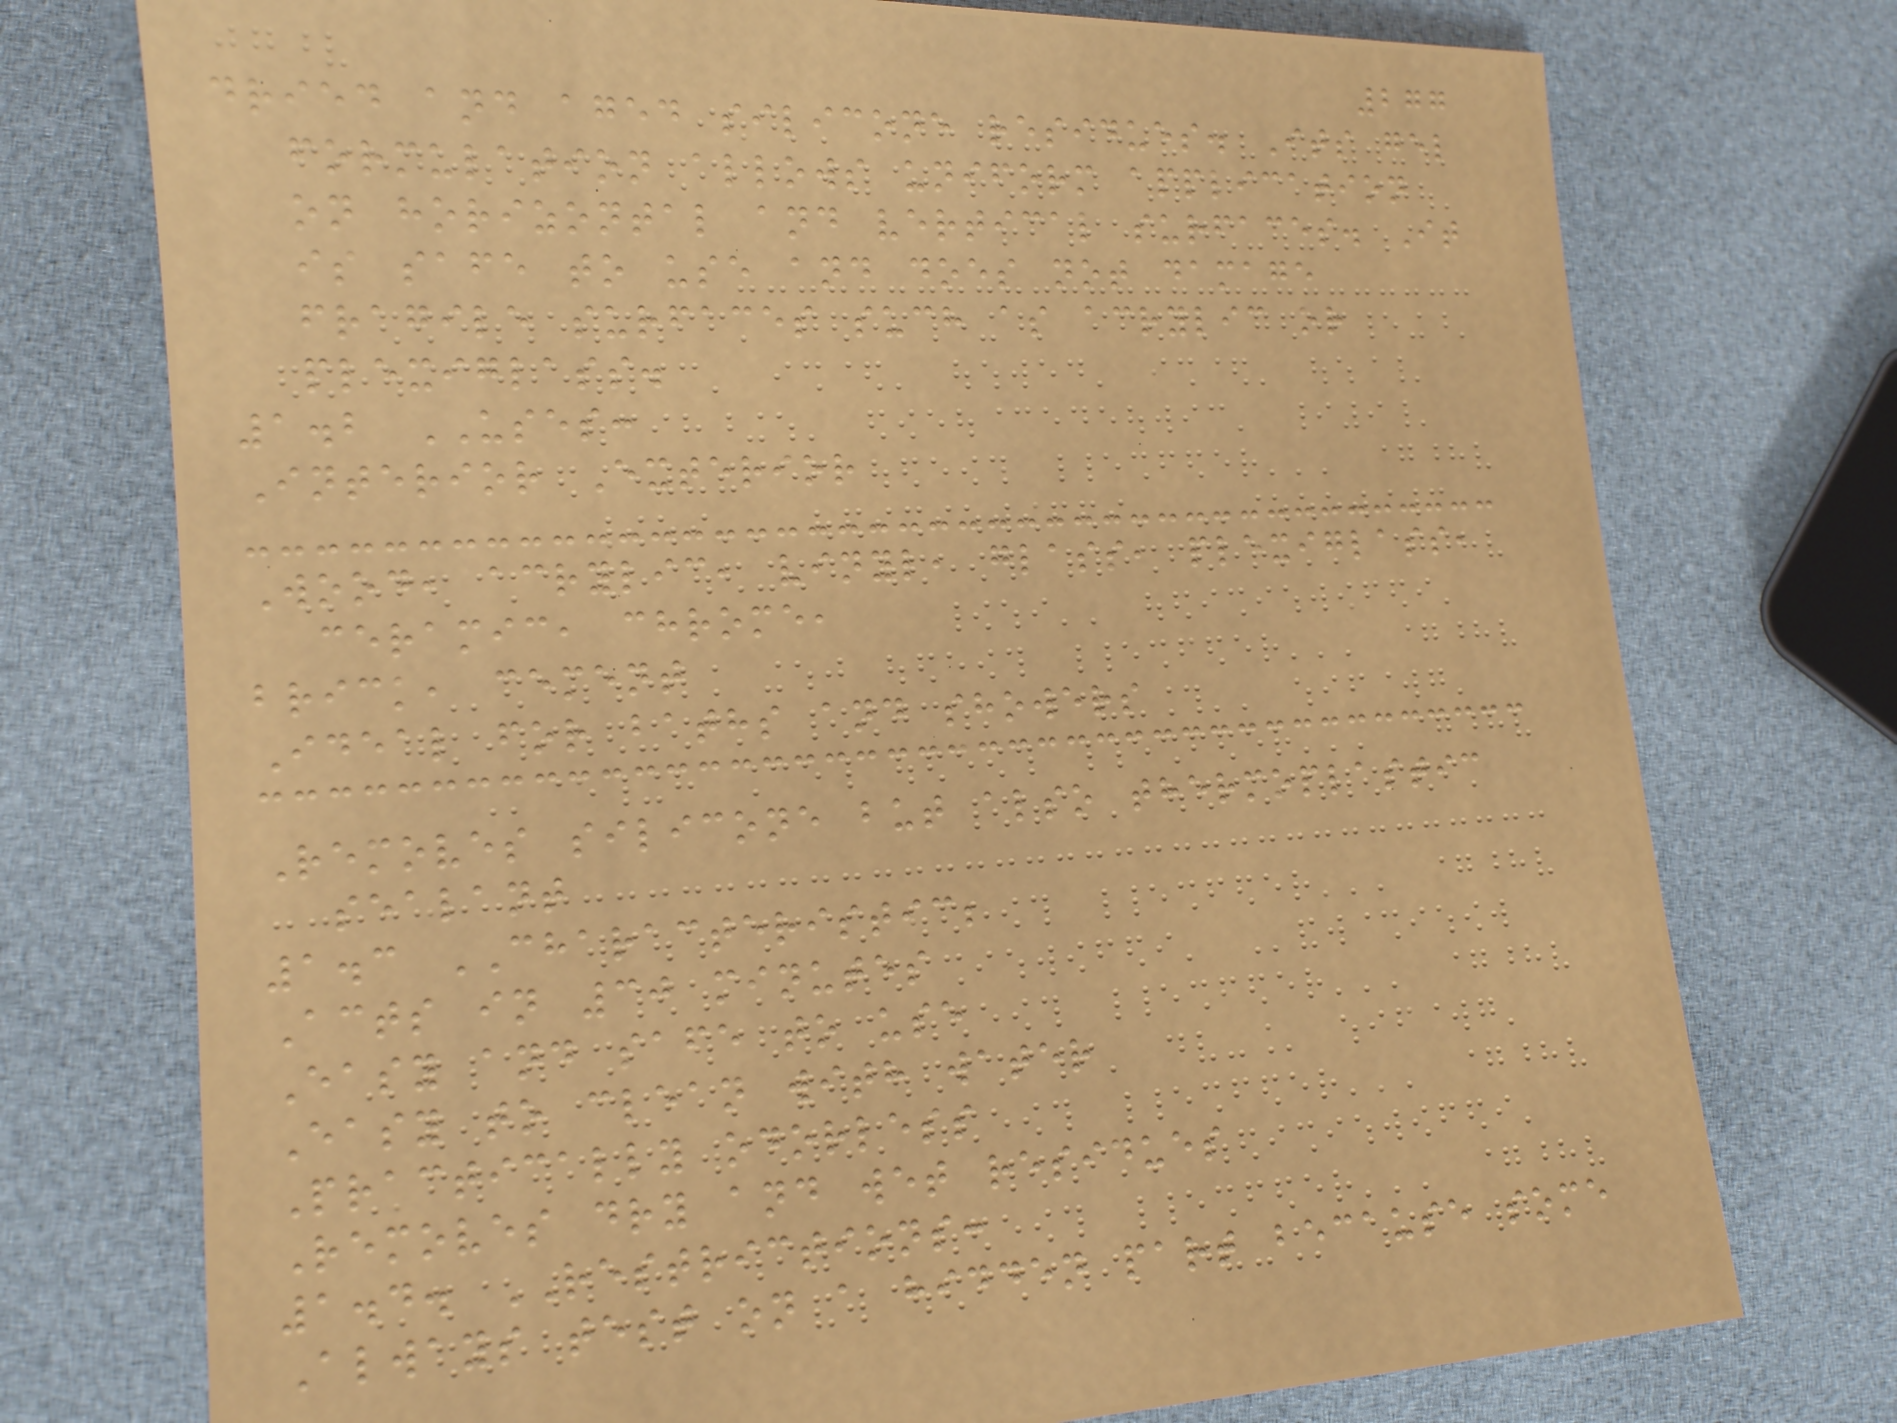277
dried and aged silicone residues. Its gel
formulation allows uniform application
on horizontal and vertical surfaces. It
is safe to use and does not damage
fragile surfaces such as acrylic or
plexiglass.
1.2 USES:
Interior Exterior
Wood, acrylic, vinyl, glass, plexiglass,
ceramic, chrome,
brick, cement
Ideal for baths and showers
Removes silicone but also thermoplastic
sealant
1.3 CHARACTERISTIC;
Acts in 30 minutes
Easy and safe to use
Easy to clean with water
Practically odorless
Removes dry and wet residues
1.4. RESTRICTIONS:
Always test on a hidden part because some
